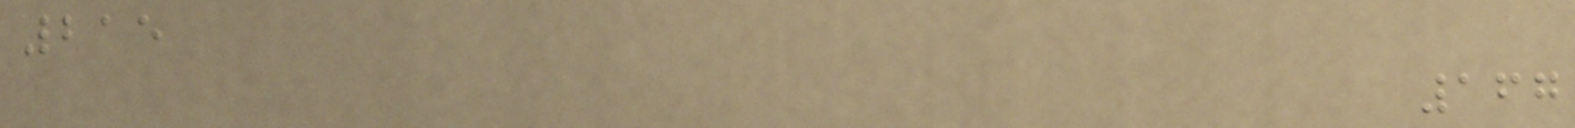215
167
